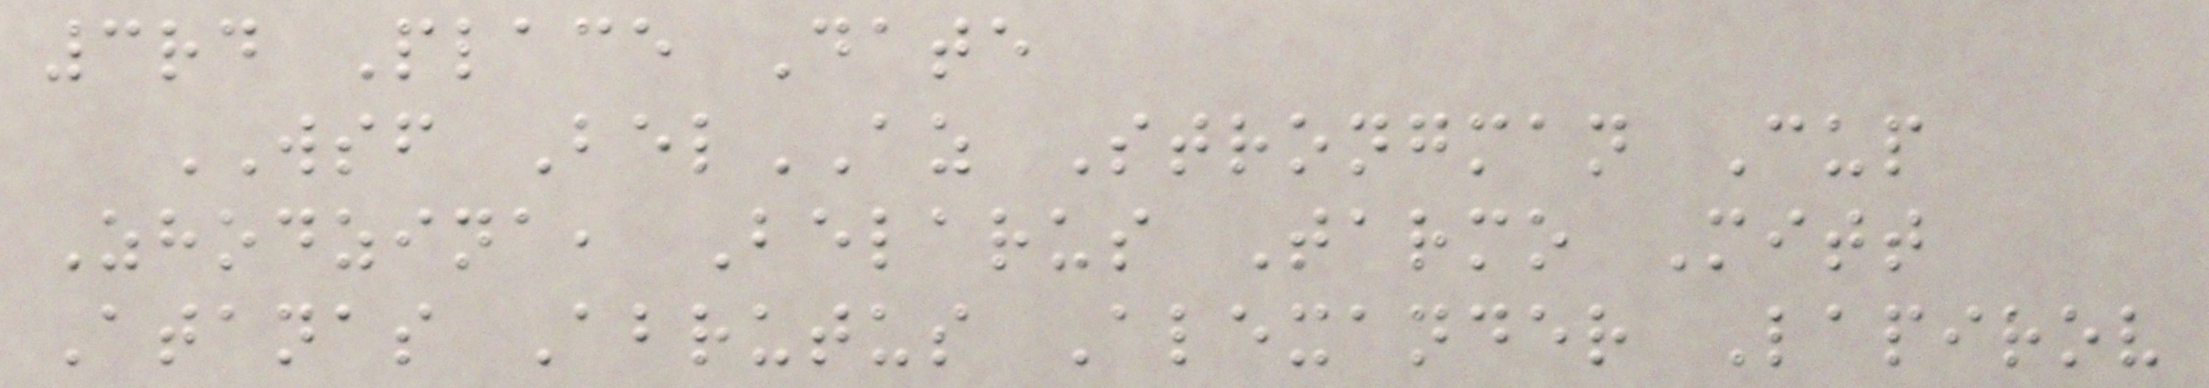3rd Place Date
WSF BelAZ Strongman Cup
Zhodzina, Belarus Tarmo Mitt
Atanas Abrutus Alexander Lapirov
